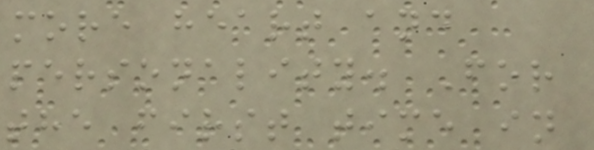more heart and
personality. For
the first time in
